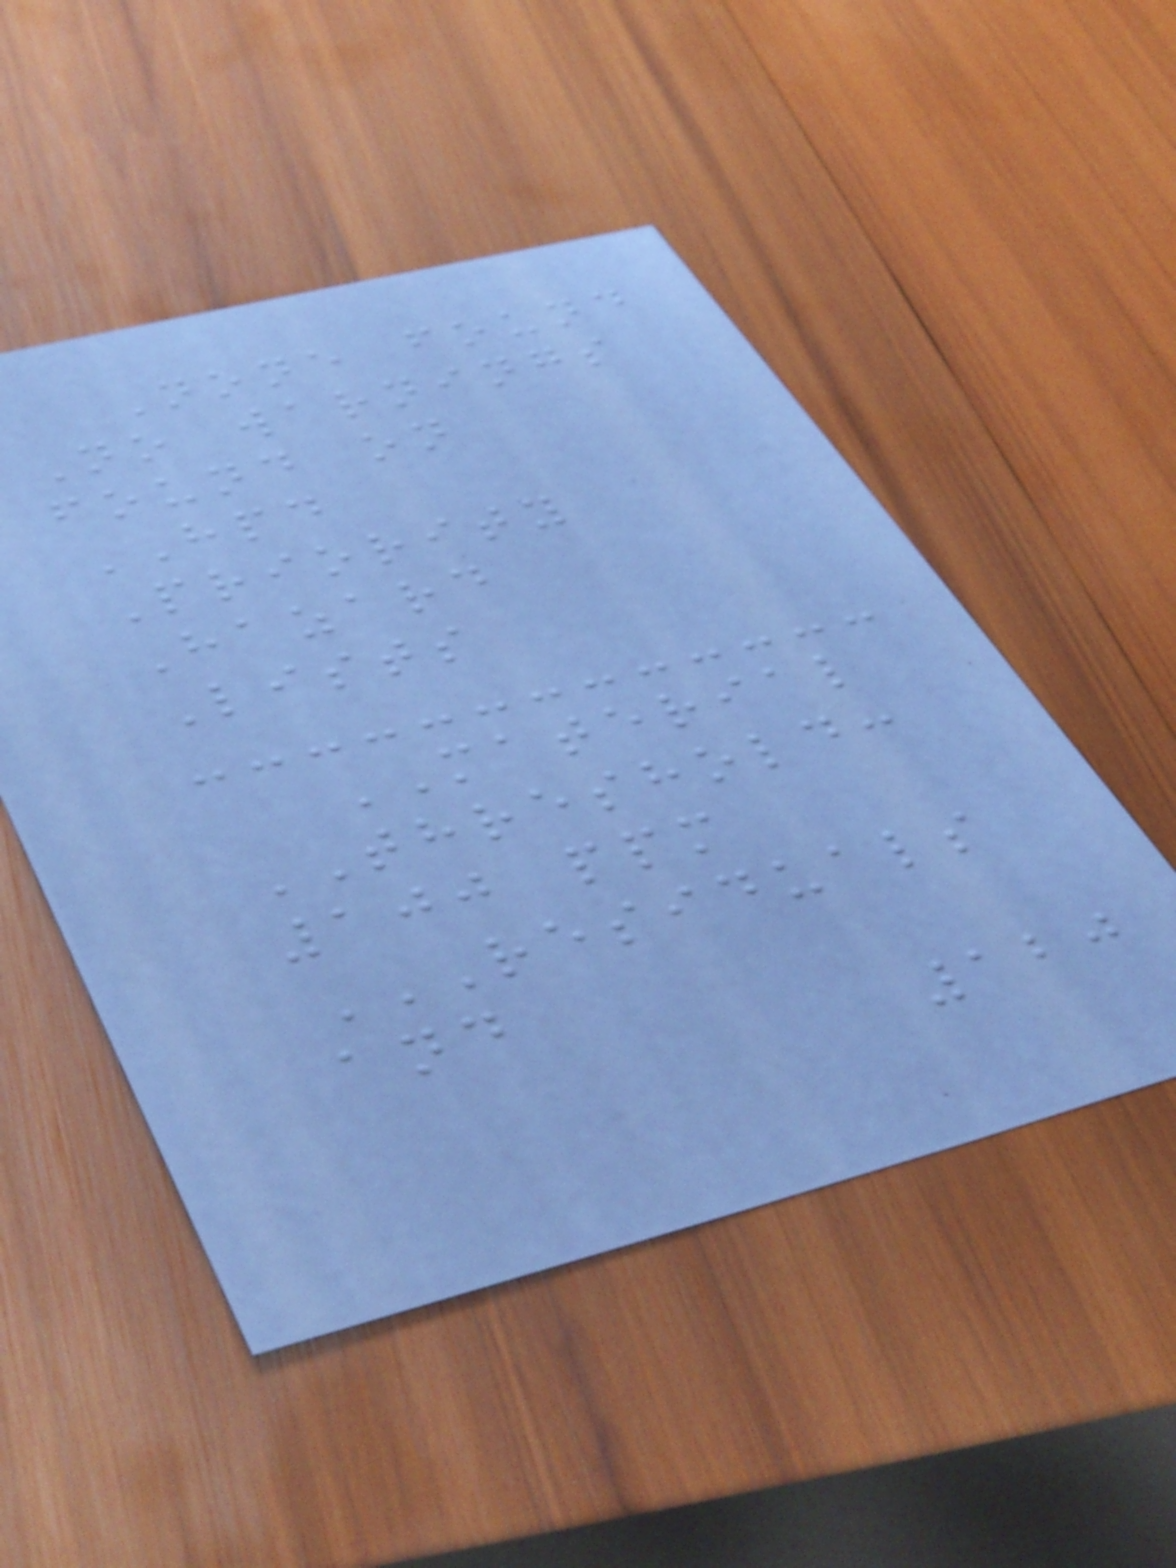None found
No warnings
found on
HPD
Priority
Hazard
Lists
MATERIAL
THRESHOLD:
100 ppm
RESIDUALS
AND
120
